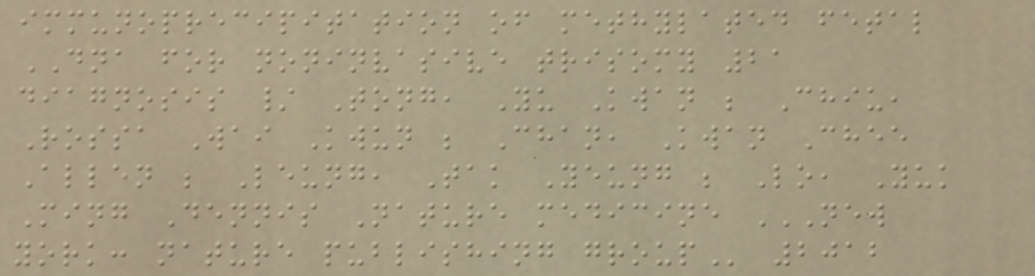immunoprecipitation of methylated fetal
DNA for noninvasive trisomy 21
diagnosis / Tong, Yu Kwan ; Chiu,
Rossa Wai Kwun ; Chan, Kwan Chee
Allen ; Leung, Tak Yeung ; Lo, Yuk
Ming Dennis Nature medicine NEW
YORK: NATURE PUBLISHING GROUP 2012
